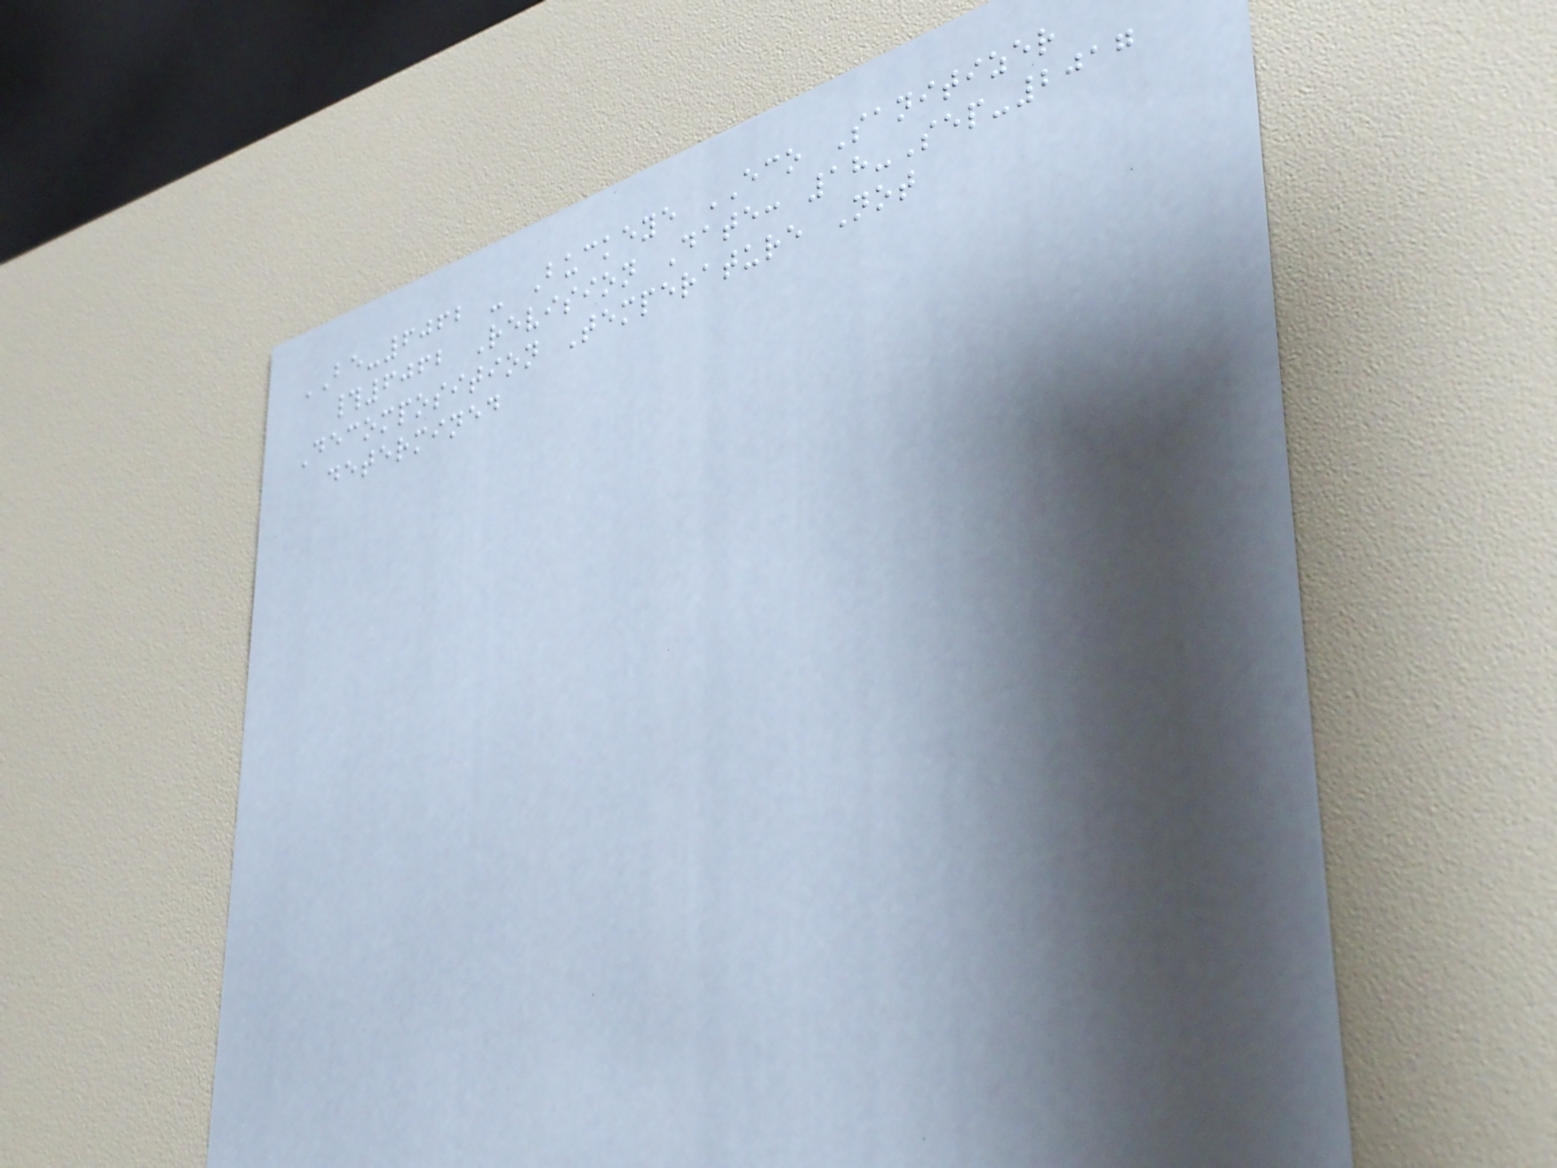BE-6062 - Buckeye ECO Sanitizer
#6062 Revision Date: 18-Sep-2017
Decomposition Temperature Not
determined
